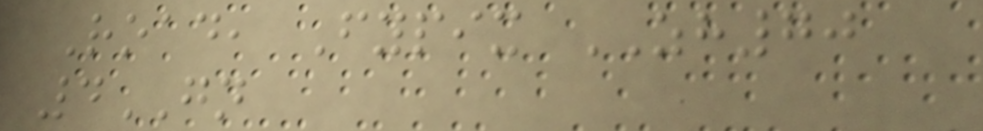Road, Fypix ZH70
4GN
